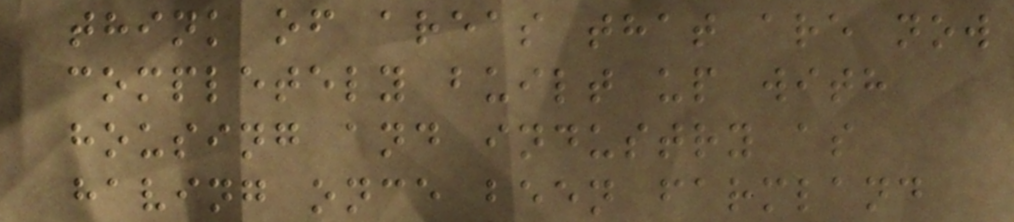think of areas that are now
completely built up with
housing and industry as
having once been farmland
